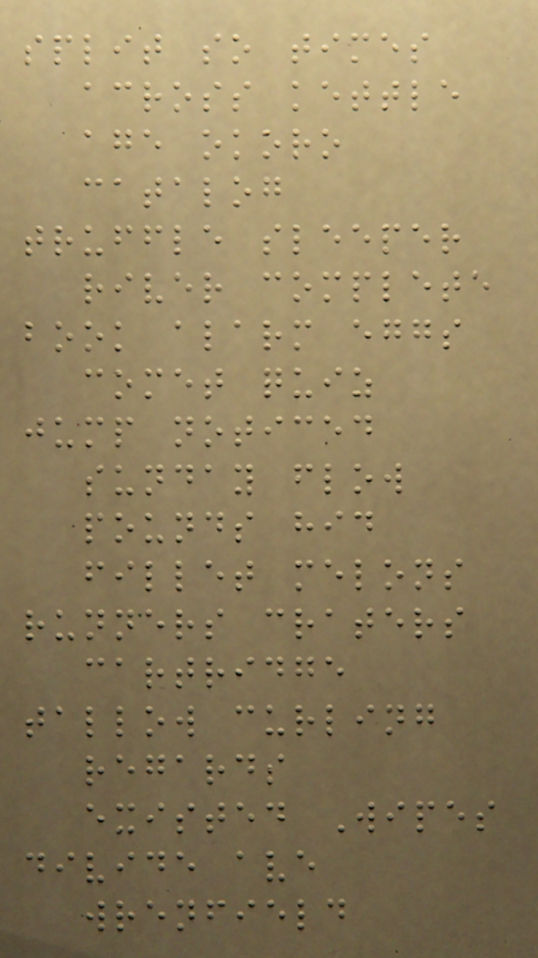split so times
across kettle
age okoro
catalog
truffle sleeper
river complete
book alarm eggs
comet quiz
jump noticed
sunday flow
pounds hid
fillet melons
runners craters
cartridge
tallow curling
regards
existed Wipes
divide ave
wrenfield
